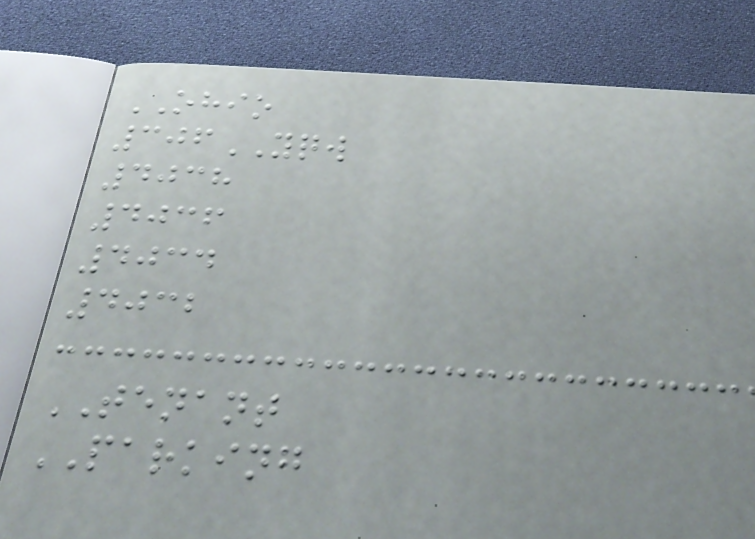OHIO
306YQW
4038
4036
4034
4032
TENANT
PARKING
